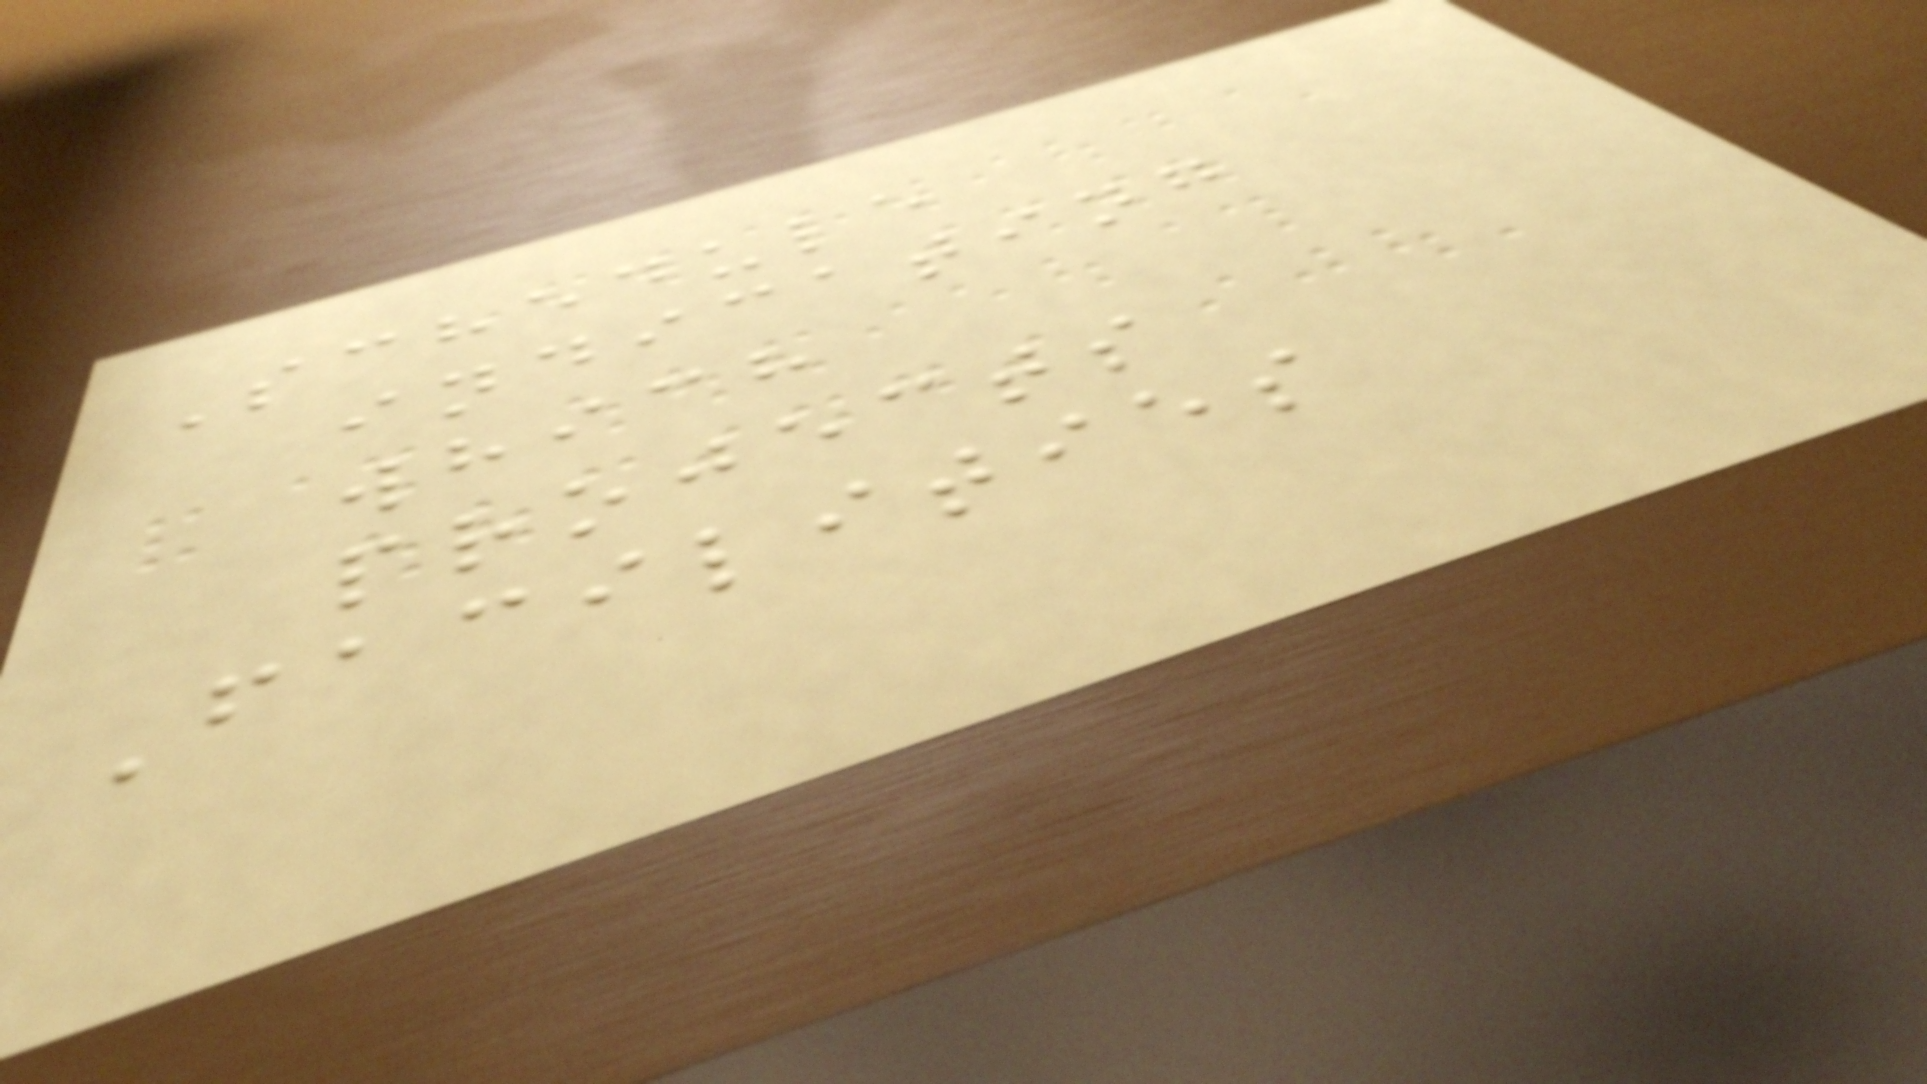Schedule
indicating
which
projects
Facilities
